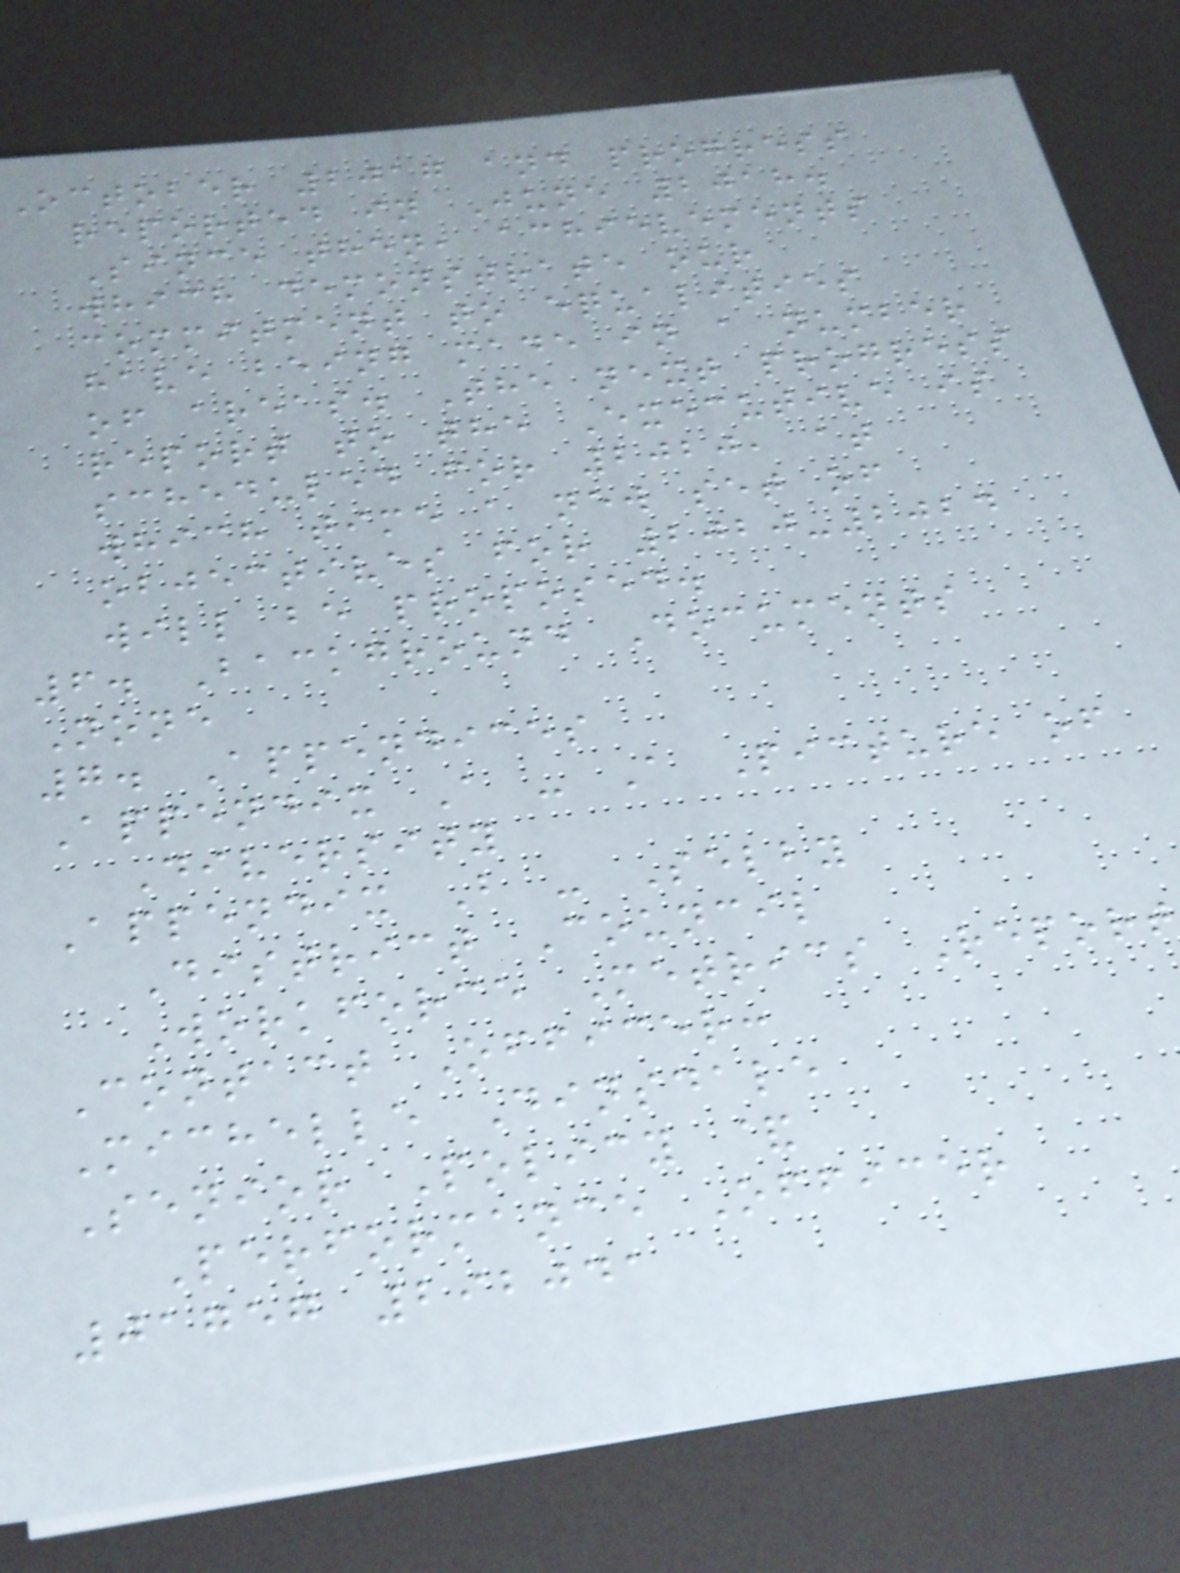October 2017 and progress
reported in June 2018.
Since then, achievements
which demonstrate our
commitment to equalities
have being made in a number
of areas. The next progress
report to the Executive is
scheduled for 2020, at
which time a new set of
objectives for 2020-2024
will be proposed.
6. Background Documents
None
7. Appendices
Appendix A - A Picture of
Diversity
Appendix B - Selby
District Council
Workforce Metrics Report
Contact Officer:
Michelle Dinsdale
Senior Policy &
Performance Officer
01757 292041
